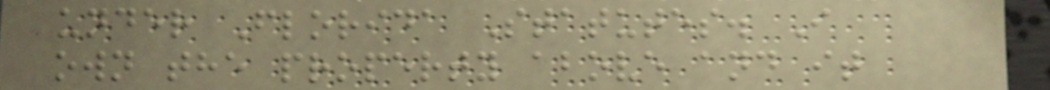under Florida Statutes. I
own the property above and it
